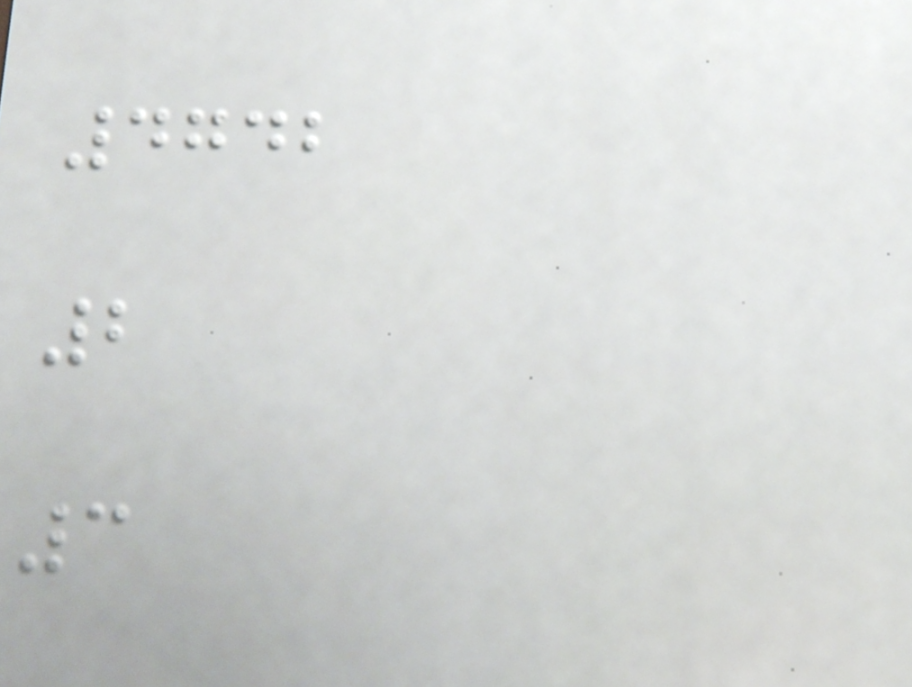4742
2
3
